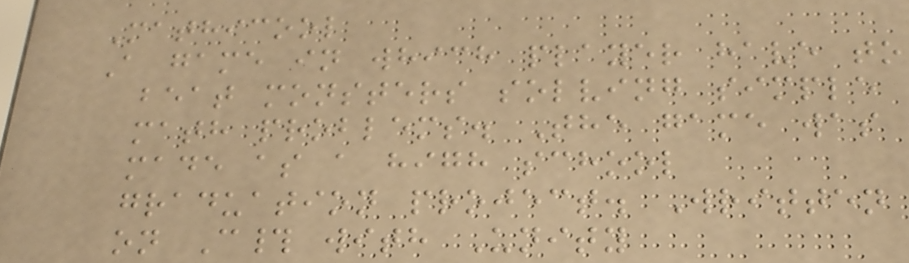Mathicool
A game in which player have to
beat monsters solving simple
math problems. The game was
made as a high school
graduation project. Written
on C# with Unity
